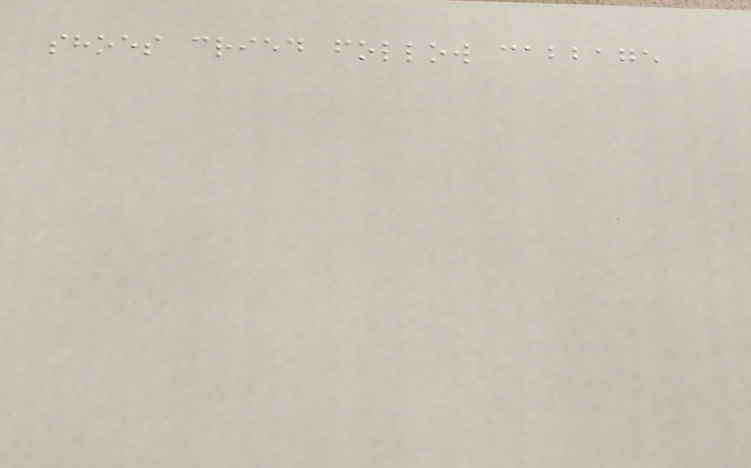shoes cried follow cabbage
